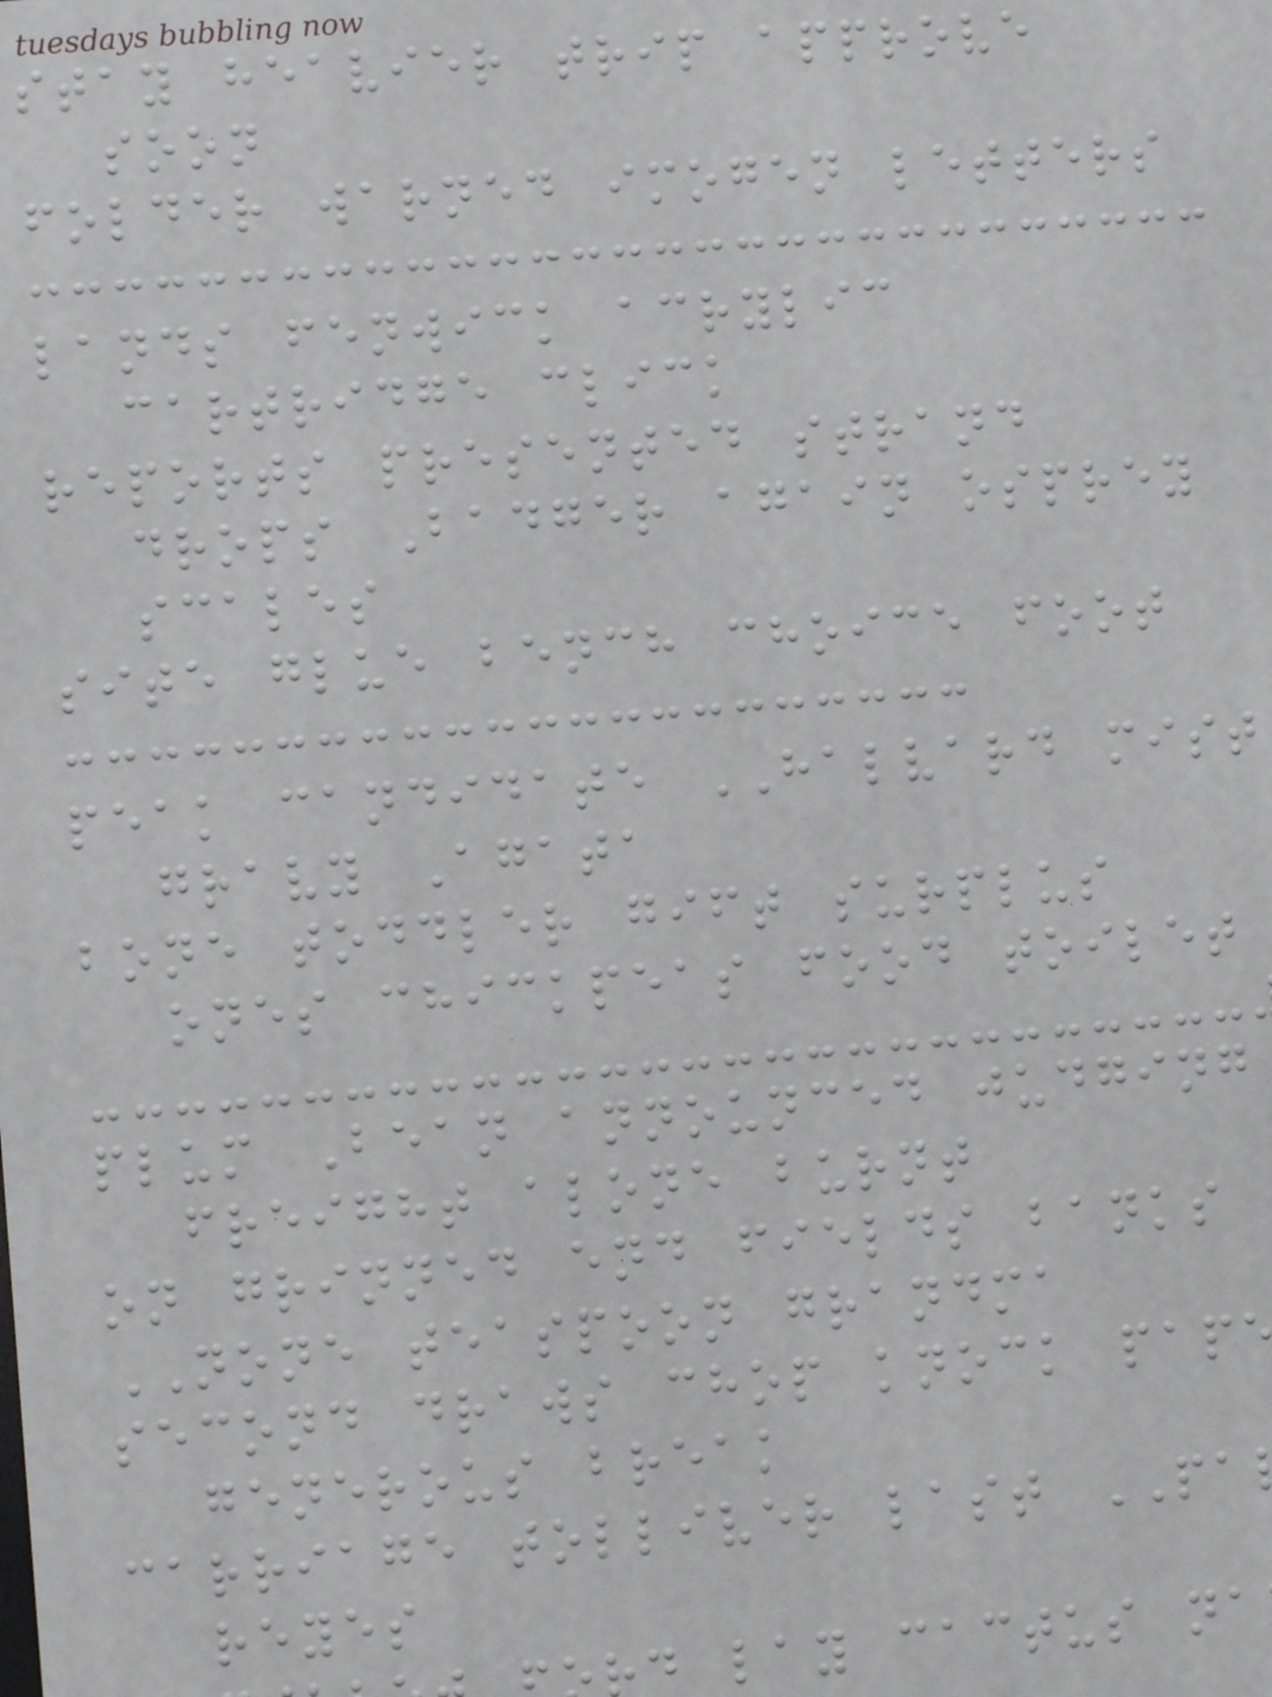stay heavier trip approve
soon
folder warned imogen letters
lands fenwick acrylic
cartridge click
reports presented strand
drops Badger again osprey
scales
site glue bench choice foot
peak candidate HALVARD mist
gravy Agata
bone toddler gift surplus
ones chickpeas food toilet
plum Bean announced judging
freight alone burnt
on grinned end fields banks
NONE teaspoon grandma
second draws chop knock pap
generous break
carriage tolliver last PA
reyes
d lay cactus na
